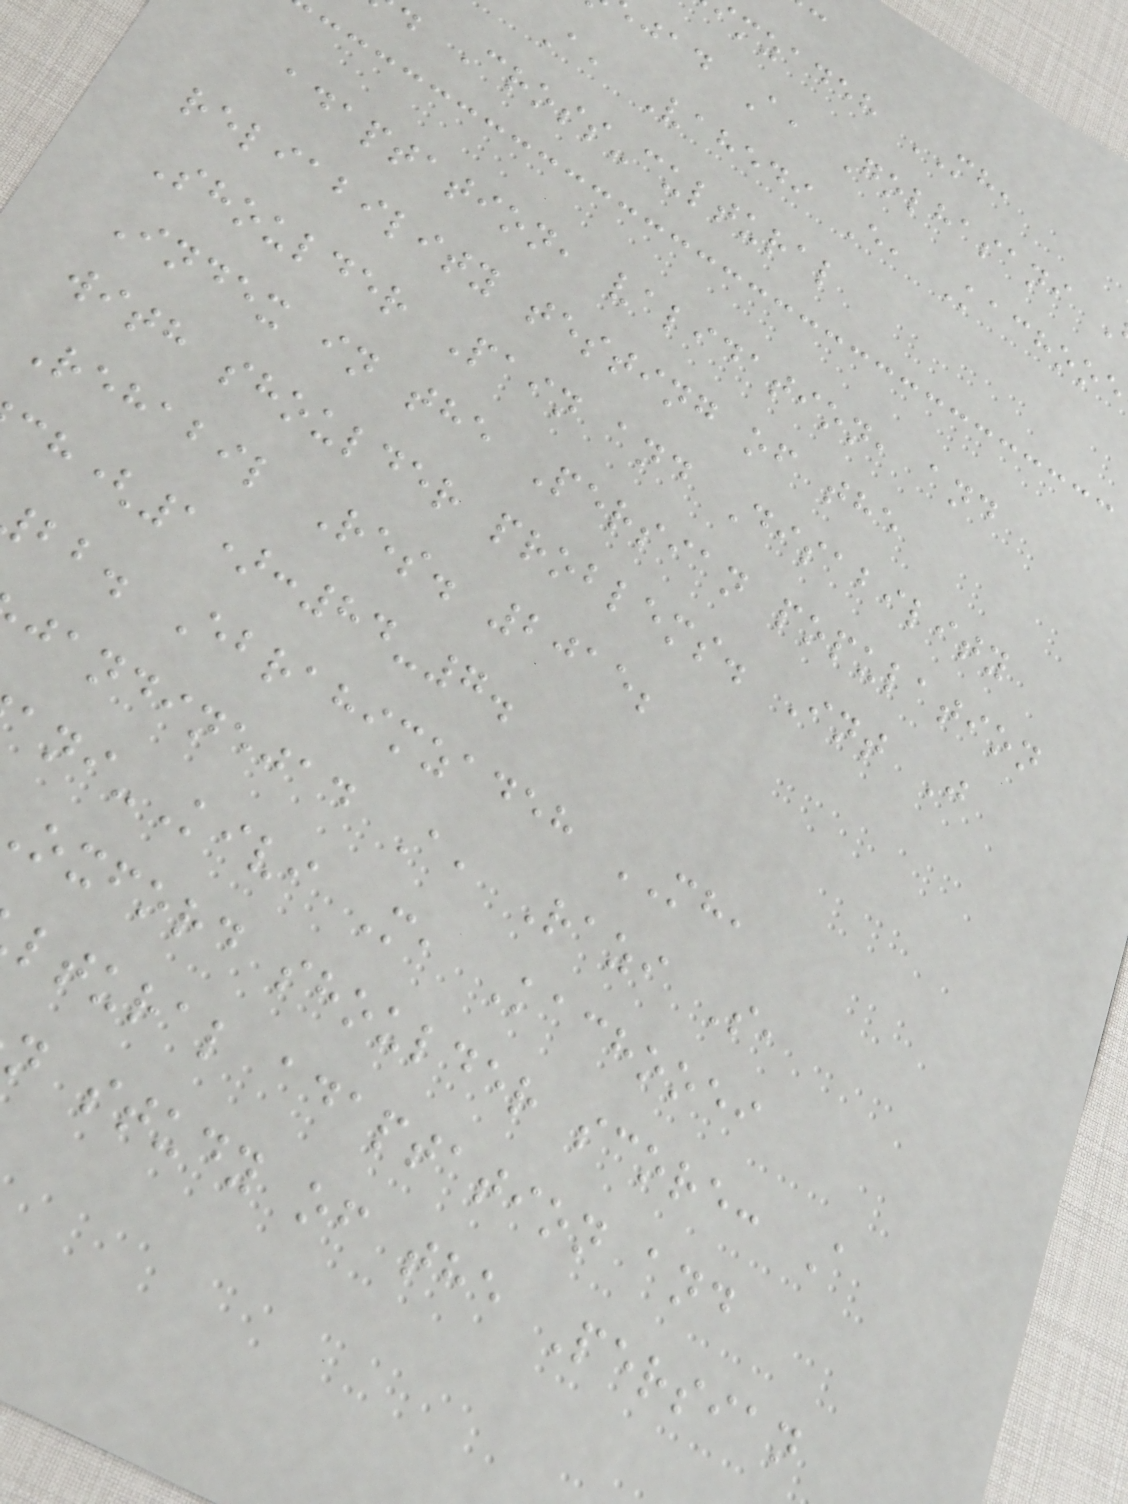mzadeh MH,
jad A, Golhasani
A, Vahedi E, Kachooe
Cross-cultural
adaptation, validation, and
reliability testing of the
Shoulder Pain and Disability
Index in the Persian population
with shoulder problems. Int J
Rehabil Res. 2015;
(1):84-7.
bb. Ebrahimzadeh MH,
jandinejad A, Razi S,
ani-Kivi M, Kachooei
oxford shoulder score: A
ltural adaptation and
n study of the Persian
